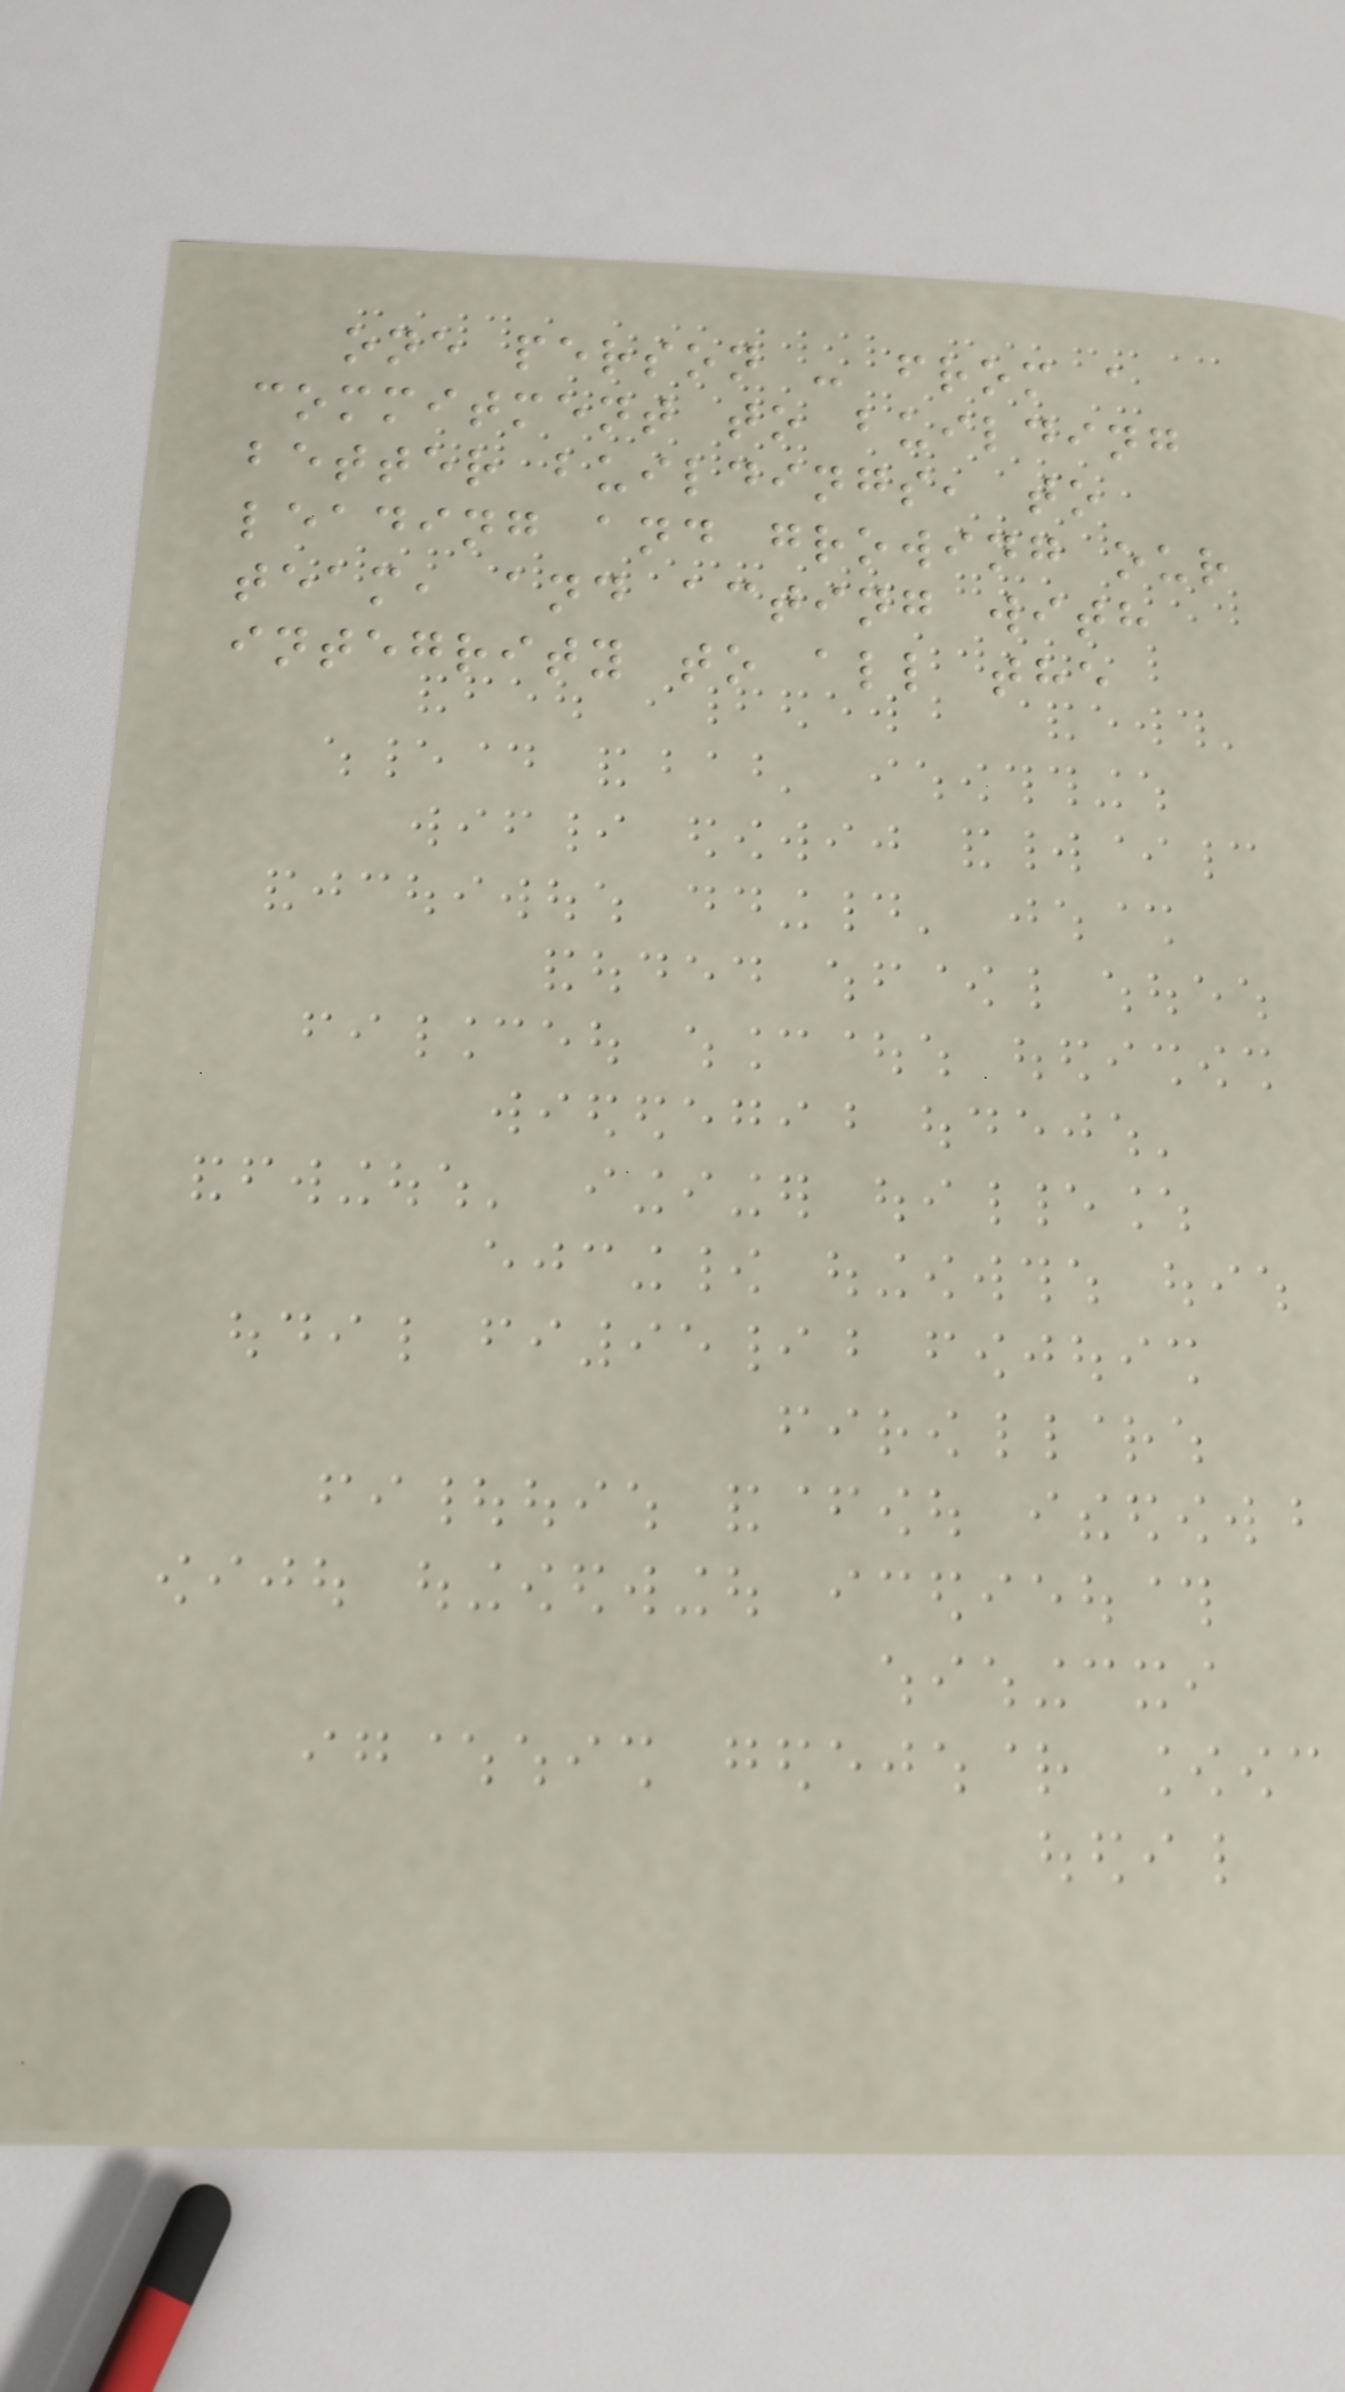one person - from a
commitment to building
better buildings, to
leading and growing our
team, and acting with
integrity to all the
